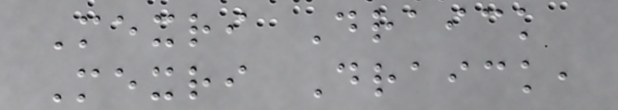Mexri Draick
Mexri Draick,
